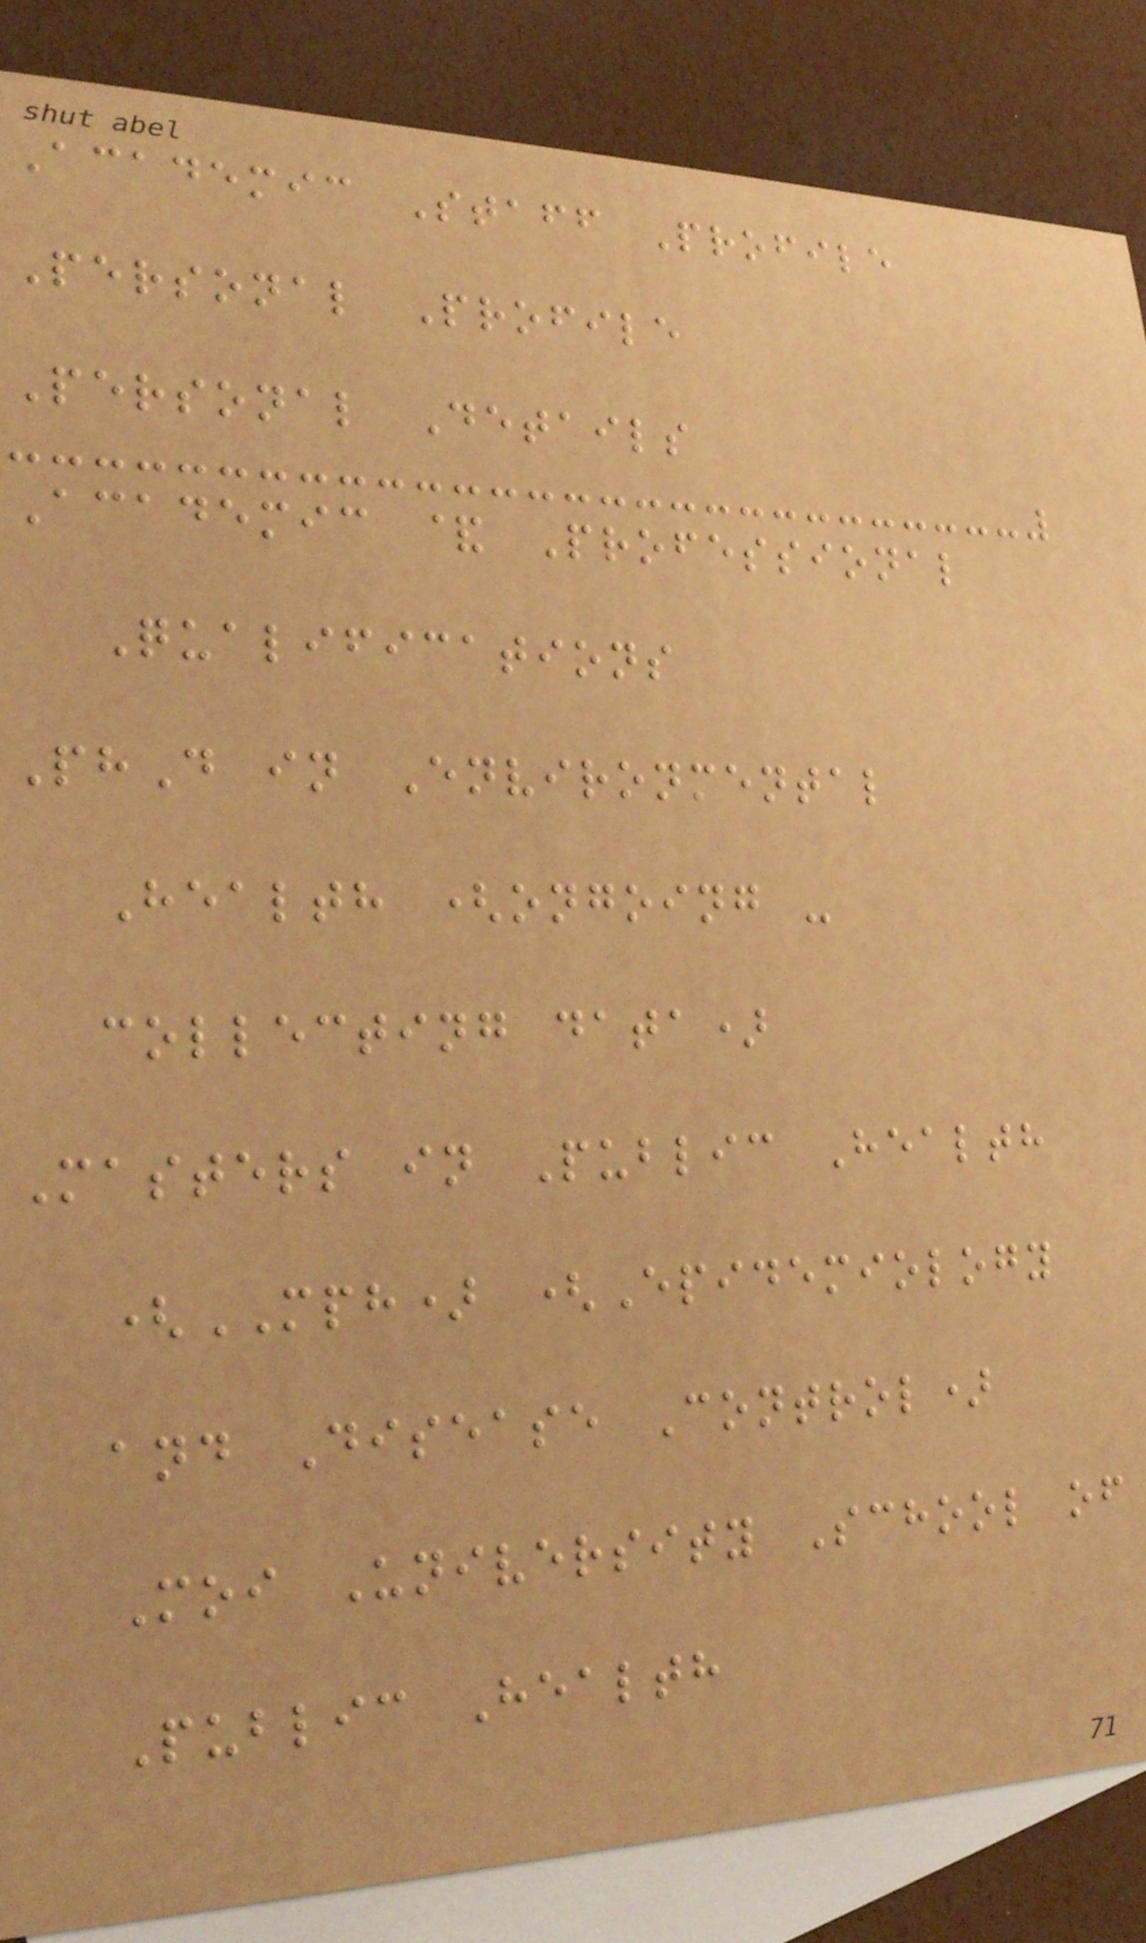Academic Staff Profile
Personal Profile
Personal Details
Academic & Professional
Qualifications
PhD in Environmental
Health (ongoing -
collecting data)
Masters in Public Health
(MPH) (Epidemiology
and Disease Control)
Moi University School of
Public Health
